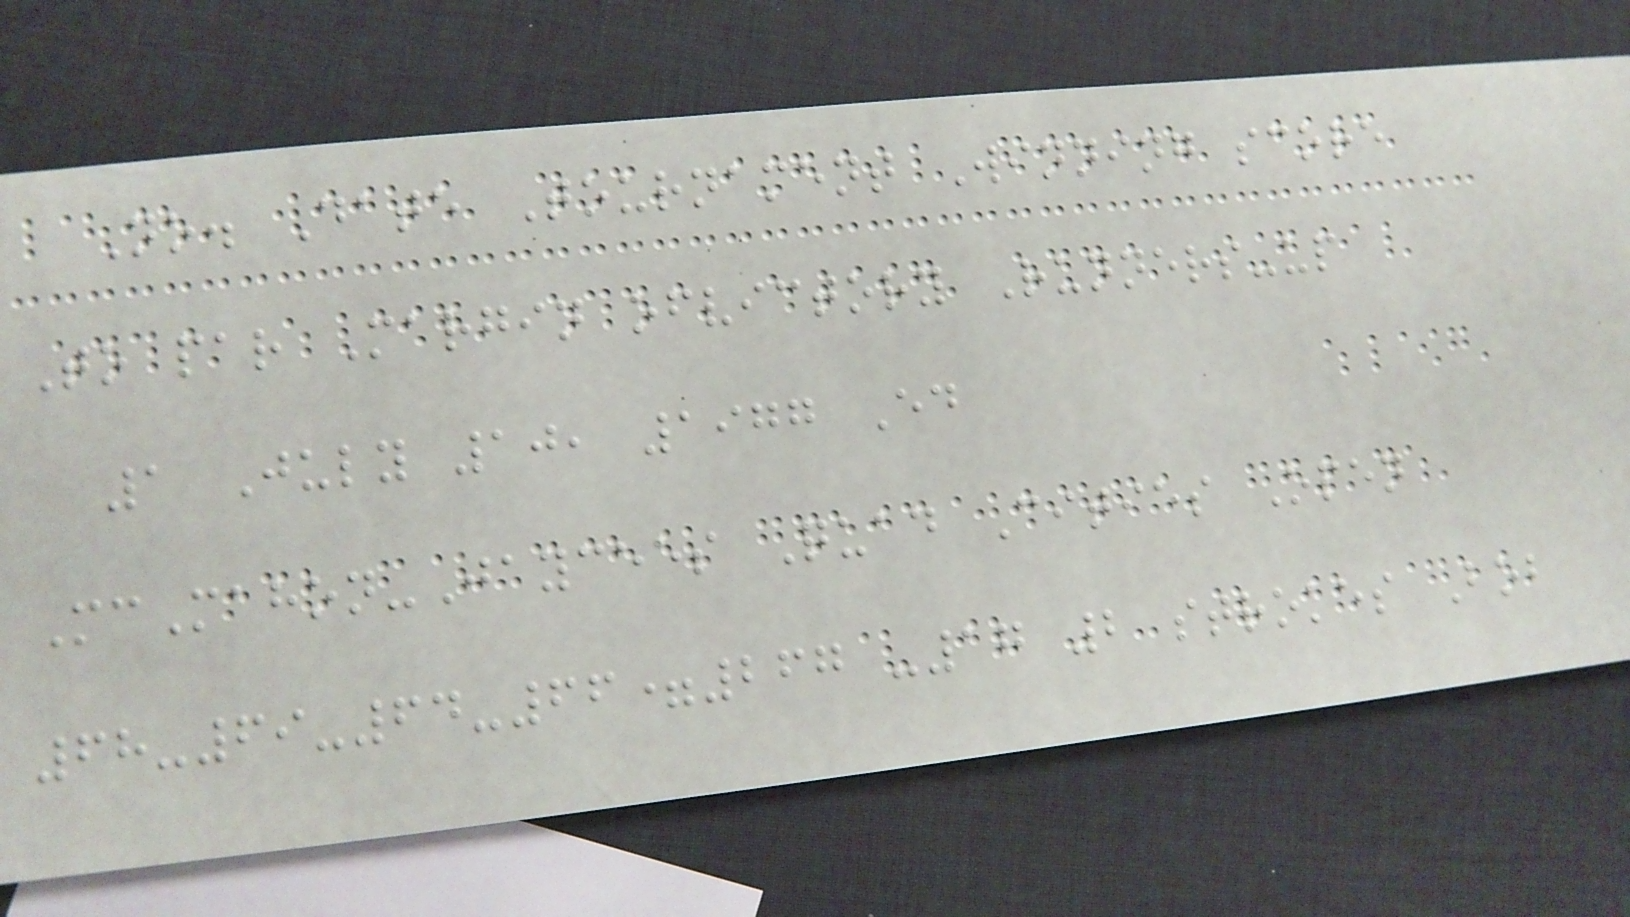No. Date Tournament Winning score
To par Margin ofvictory Runners-up
1 July 10, 1977 Ed
McMahon-Jaycees Quad Cities Open
68-69-64-66=267 -17 2 strokes Bob
